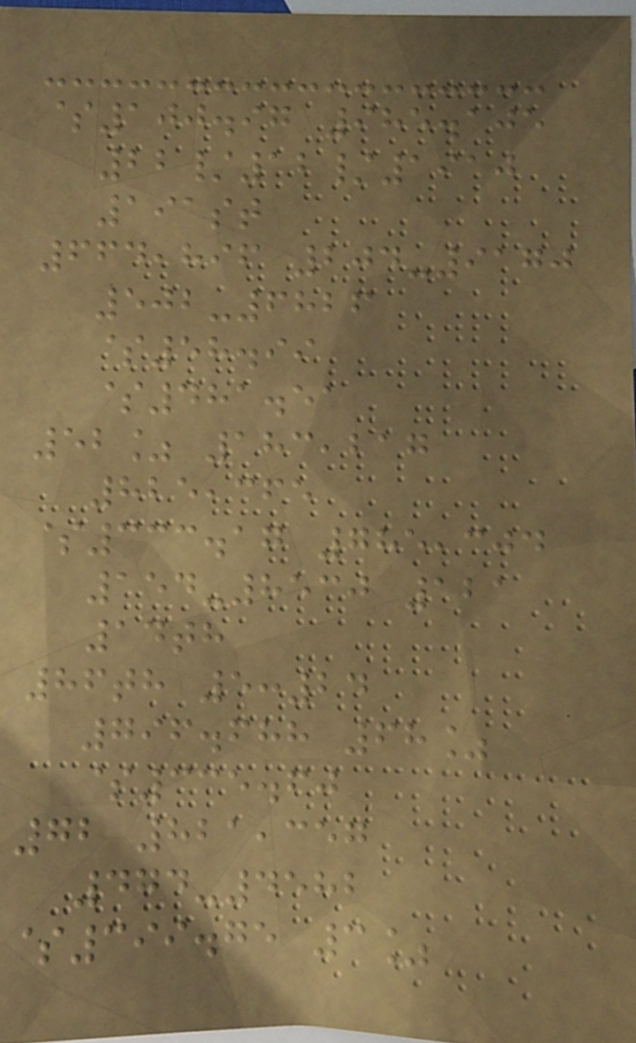$100.97 985.105
22/12/1910
191st
664,896 204-9170
502-6826
$58.99
$481.51
52% 183,217
825,365
$333.17 785,304
154-8530 121
14th
86th 5:24
796.688 68%
$335.60
72 821,357
474-4582
$399.75 3%
